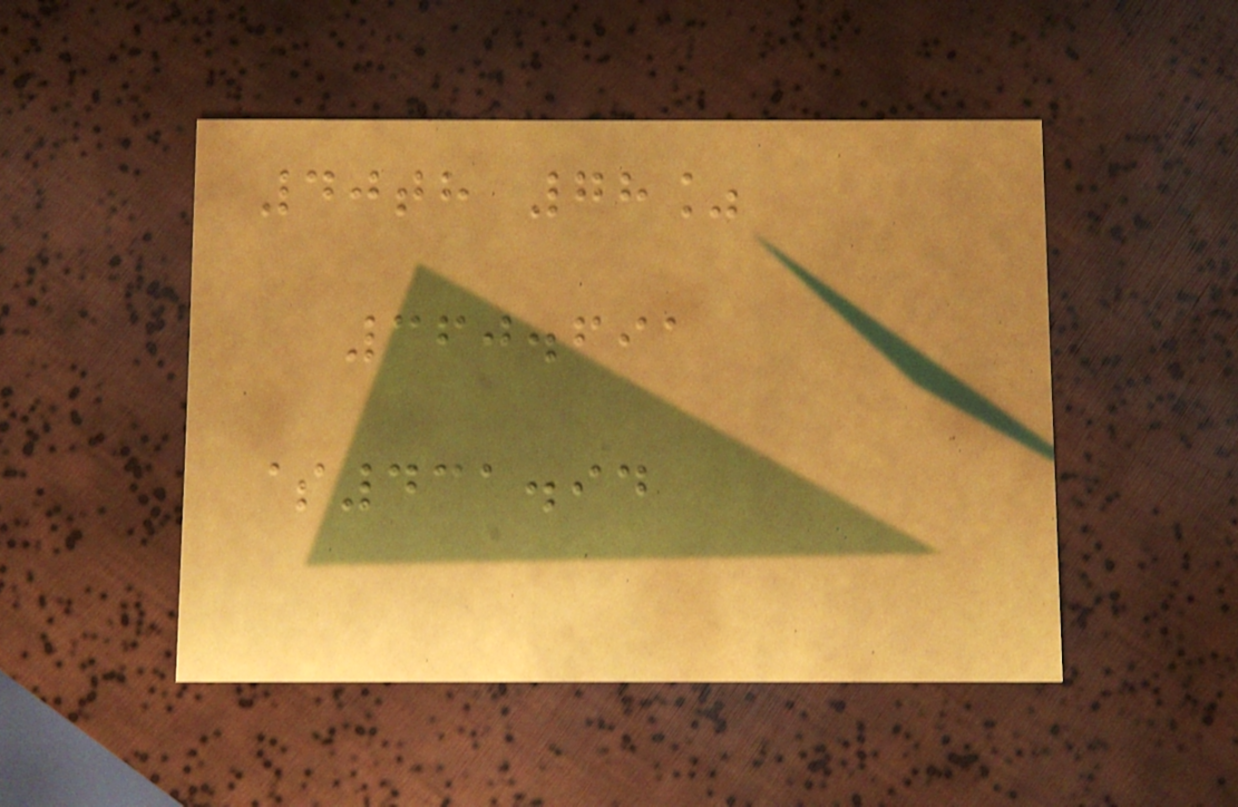40th 78%
360.691
$431.94
